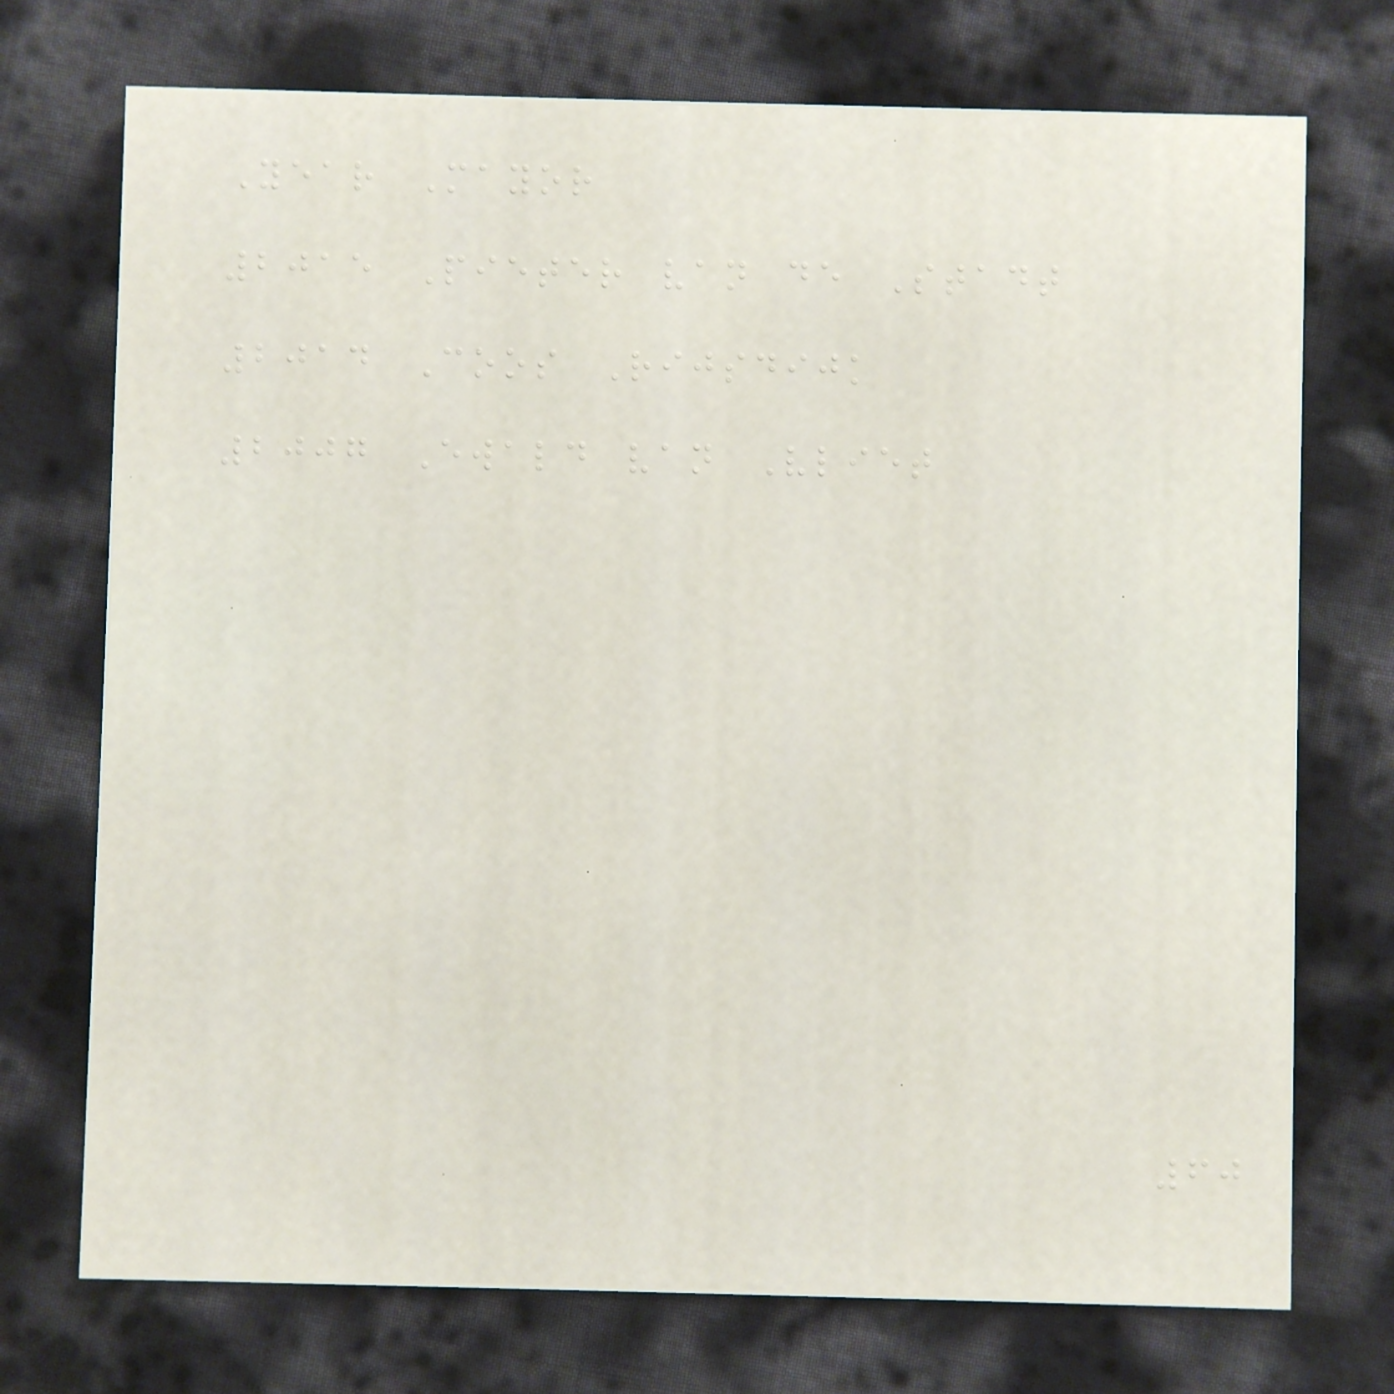Year Mayor
2015 Pieter van de Stadt
2014 Coos Rijsdijk
2007 Ewald van Vliet
60
